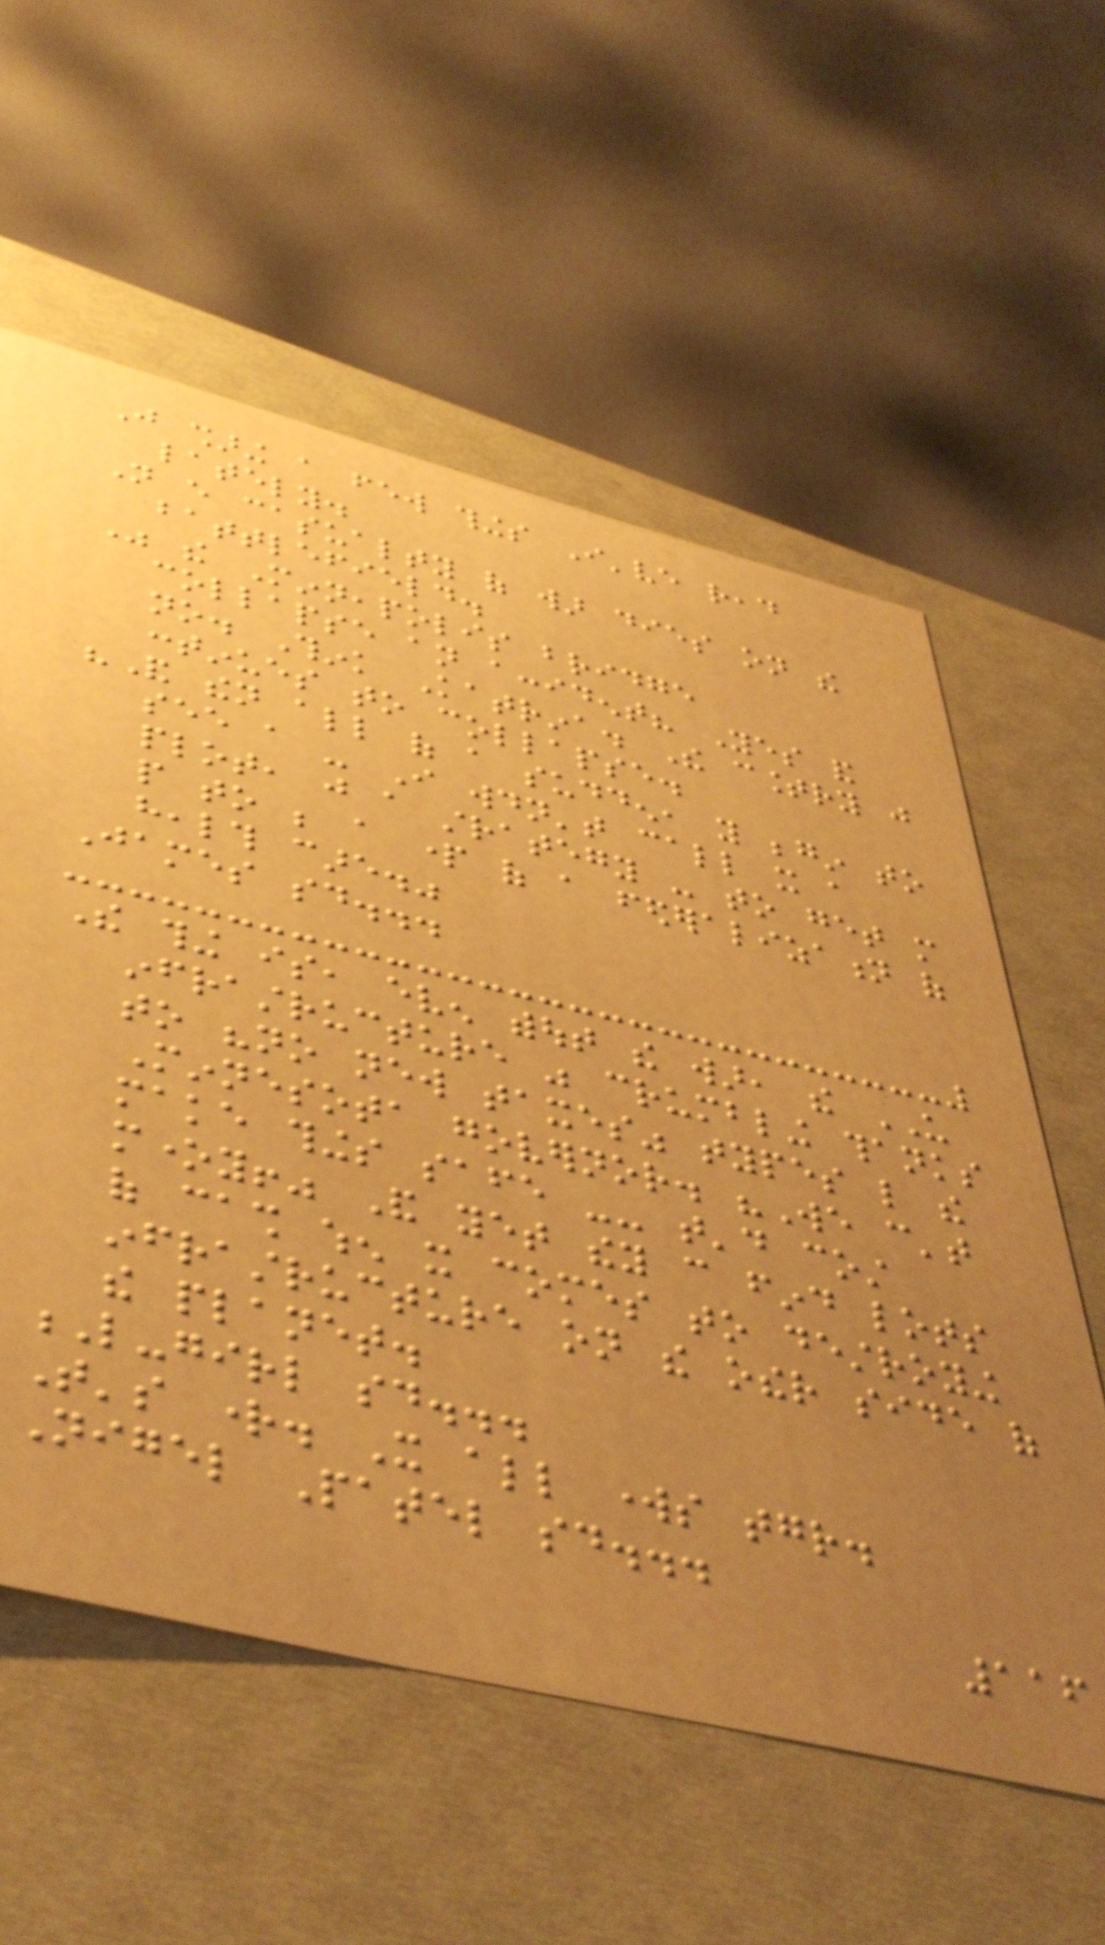Just sharing a few things I've read
lately.
Not every casualty of war dies on the
battlefield.
Was the Minneapolis bridge
collapse an accident? Yes and
no. Think Katrina. The country just
continues to collapse.
"And then all of a sudden, you begin to
see a - I wouldn't call it a
plot, just a strategy - to get more
people to be a part of a federalization of
health care."
James said...
The thing is, even without the war, the US
infrastructure was crumbling thanks
to "no new taxes" types like the
Minnesota governor. "We can't
make things safe -- that'd cost
money!" And yet they can find lots
of cash when it comes to destroying
infrastructure on the other side of
the planet.
L-girl said...
That's right. It all works together.
Nigel Patel said...
116
